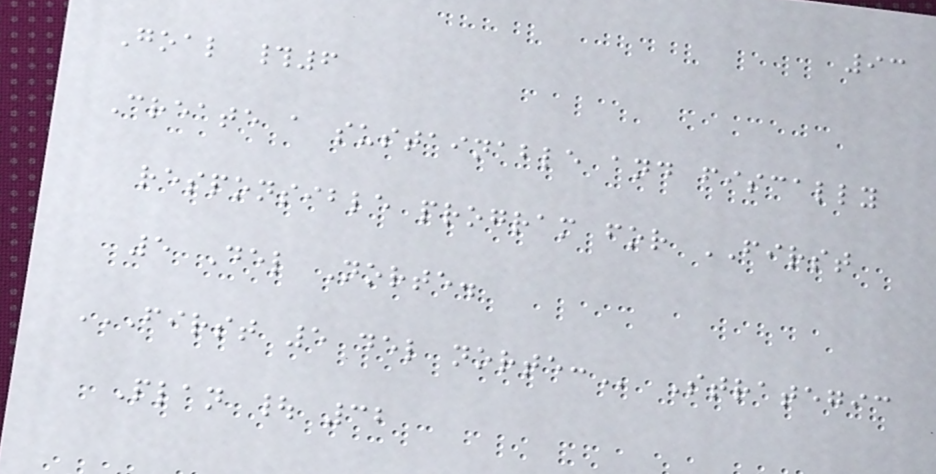93
Goal #6
Create a sustainable and fiscally
responsible program for FIRST
5 Del Norte.
FIRST 5 DEL NORTE: Strategic
Plan | 32
